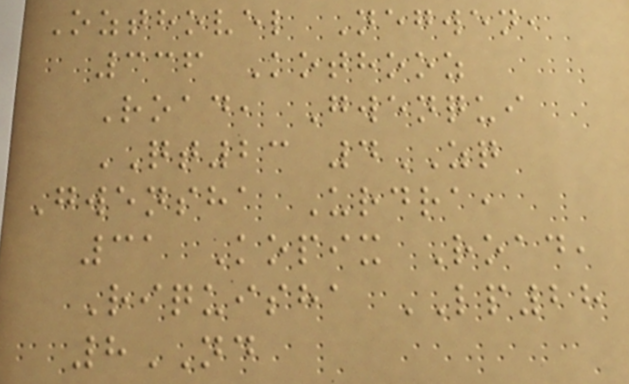Ozthovel Negwen,
336 Kothooz
Road, Gwenqui
QT23 4ZQ
Gwensha Urdra,
31 Kopix Road,
Riquisha LP28
8ND
